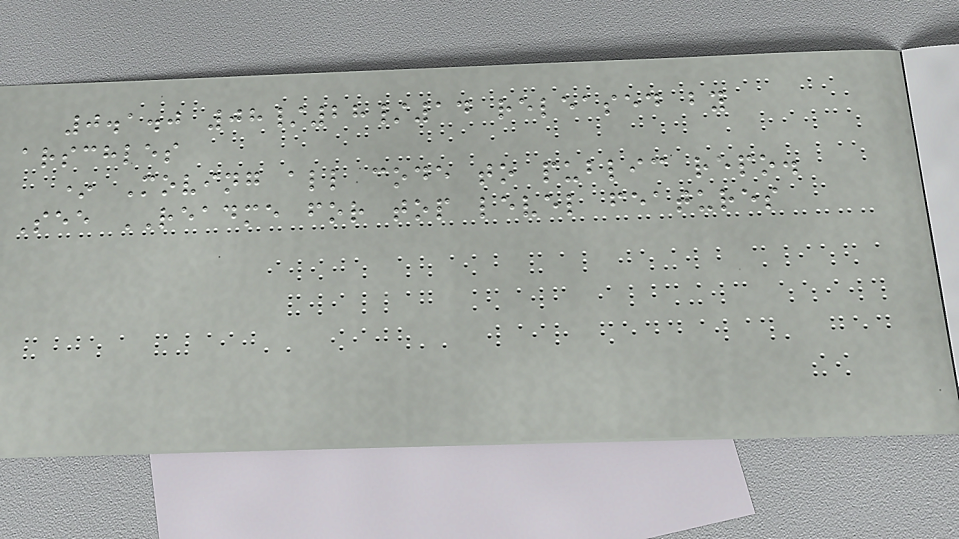0.1.0 08/28/14 released by
arschles
* Moving all code to public repo.
See README for top level features
